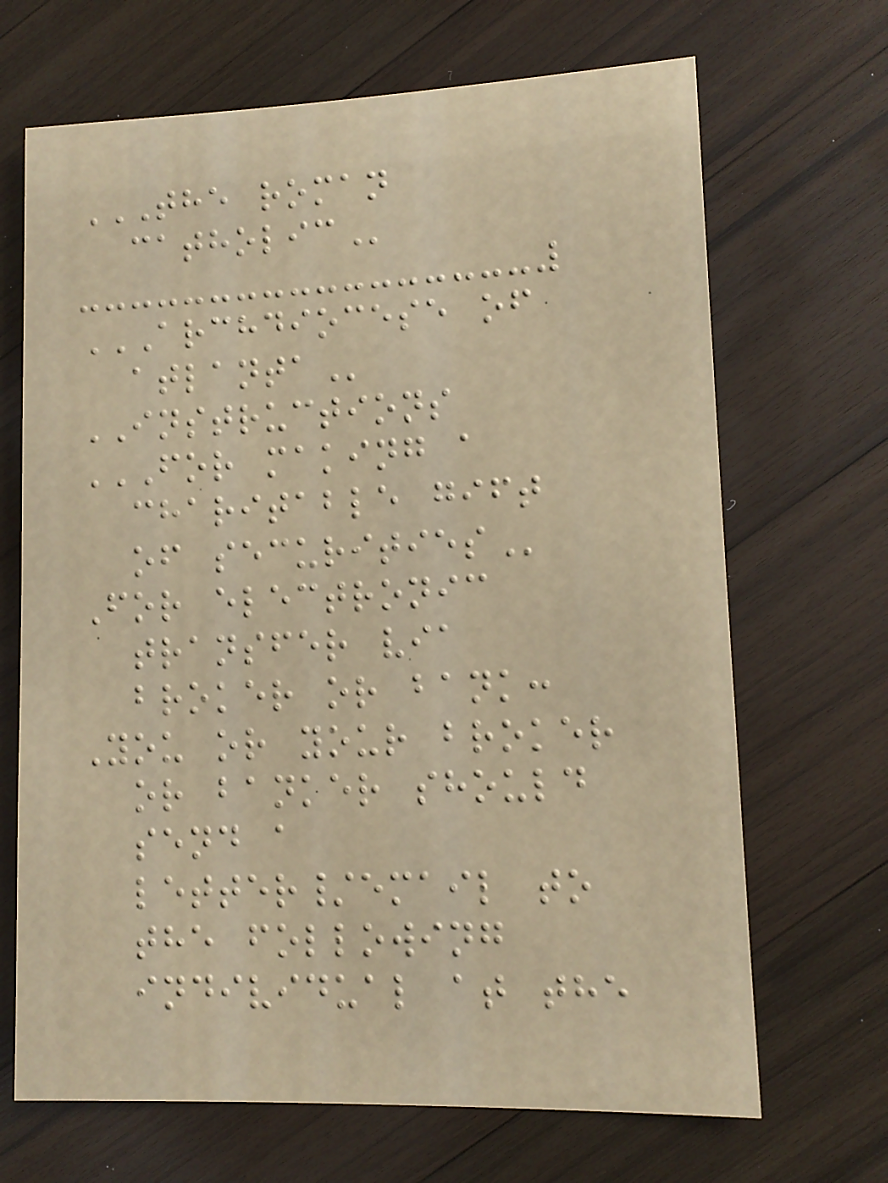THE ROMAN
CATHOLIC
ARCHDIOCESE OF
ATLANTA
INSTRUCTIONS
FOR MAKING A
CHARITABLE GIFT
OF SECURITIES
For electronic
transfer via
broker or bank:
You or your broker
or banker should
send a
letter/email to
the following
individual at the
